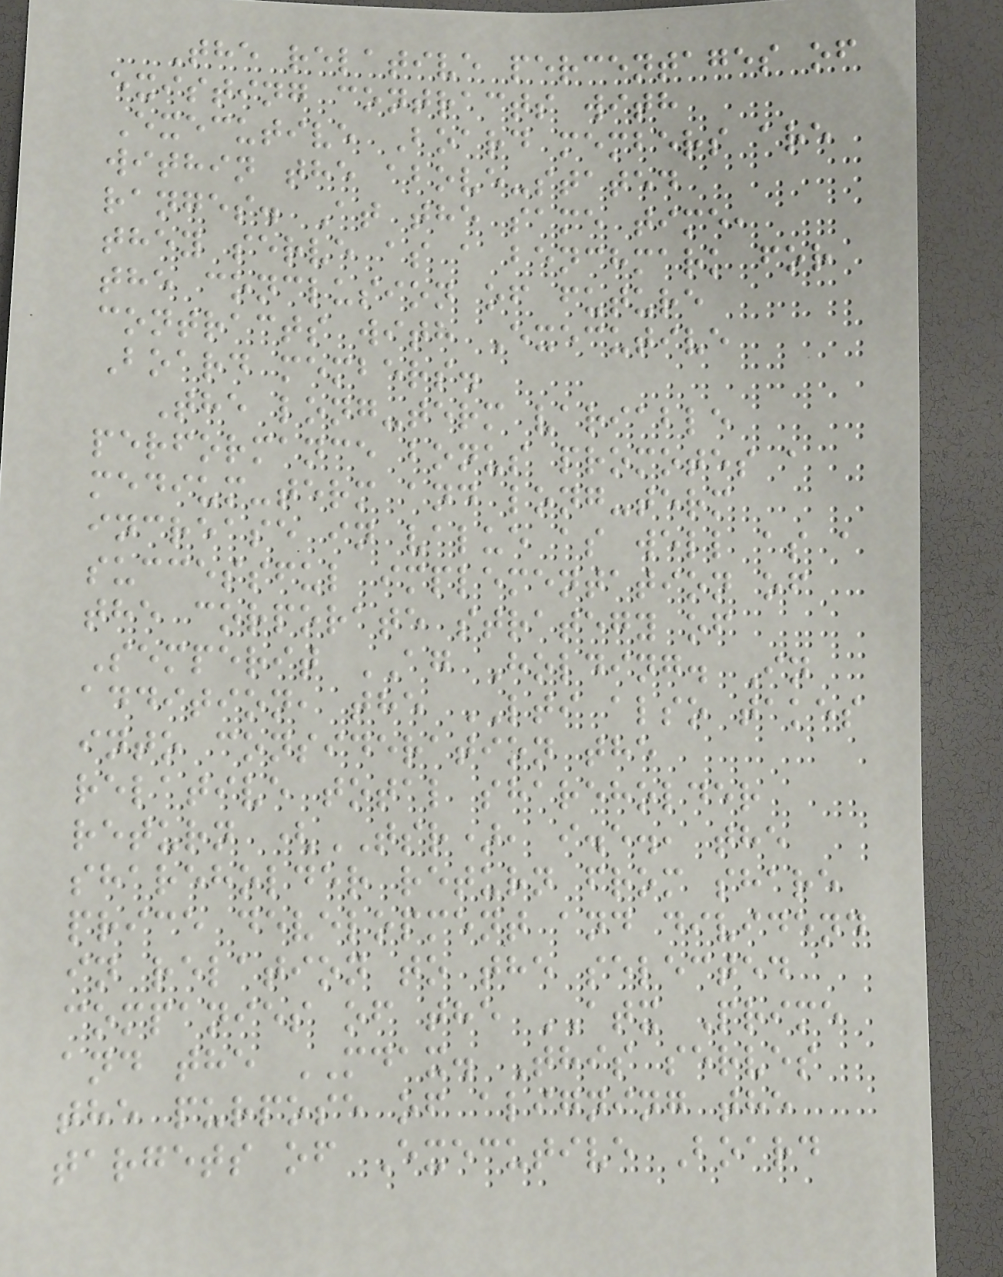The relative percentages of
existing contracts with
Executive Board members are
within the above-stated
ranges. At the same time,
they serve as a benchmark for
the conclusion of future
contracts with Executive
Board members.
The long-term variable
performance bonus promotes a
medium-term and long-term
increase in value as well as a
successful implementation of
the corporate strategy of
Semperit AG Holding. In
addition, the LTI also takes
into consideration the
relative total shareholder
return (TSR), i.e., the
shareholder return from share
price development and dividend
in relation to the selected
companies of the ATX Prime
and the MDAX. This serves
the purpose of aligning the
targets of Executive Board
